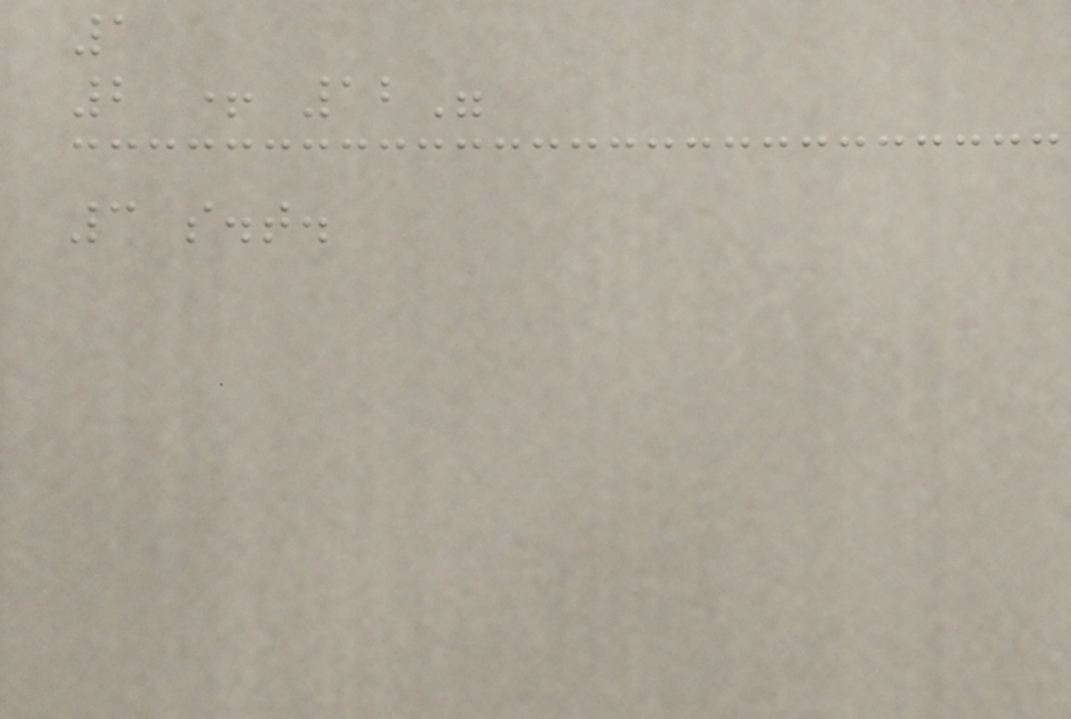1
2 + 12"
3 s.t.
